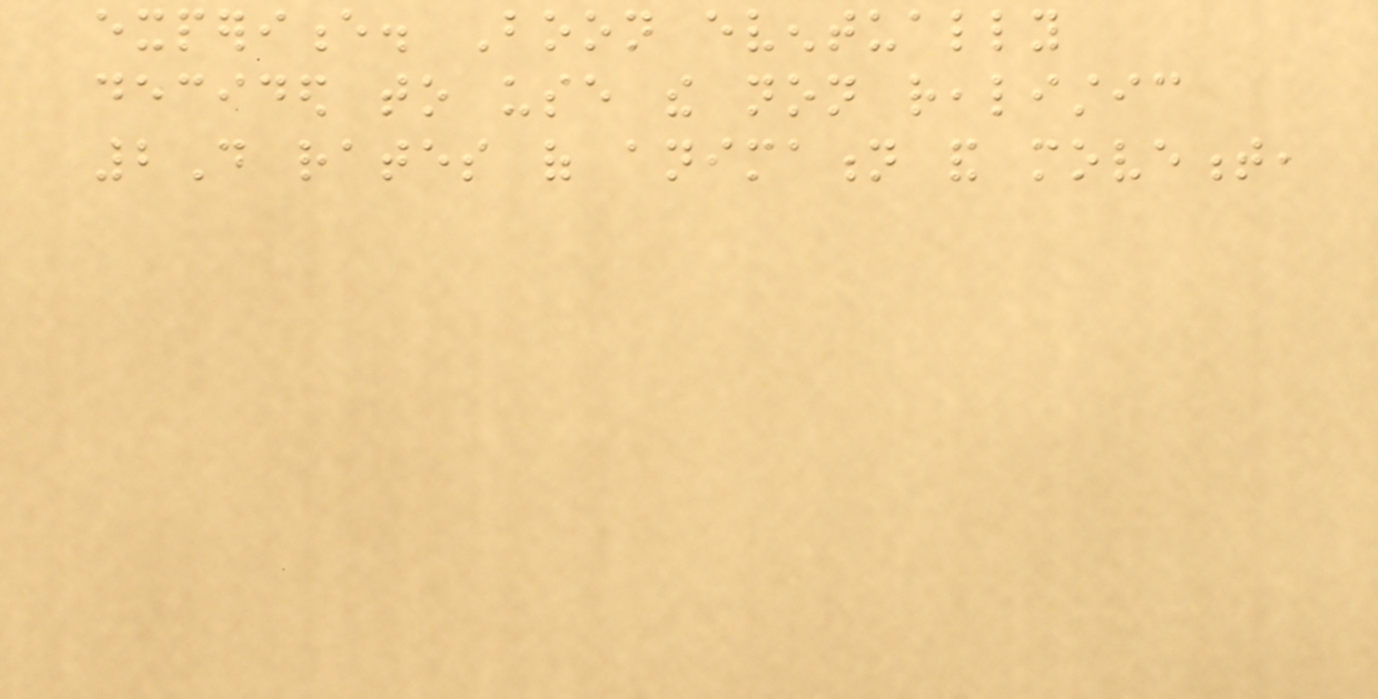experience. Boon eventually
decided to use the non realistic
2D rates of animation and movement,
